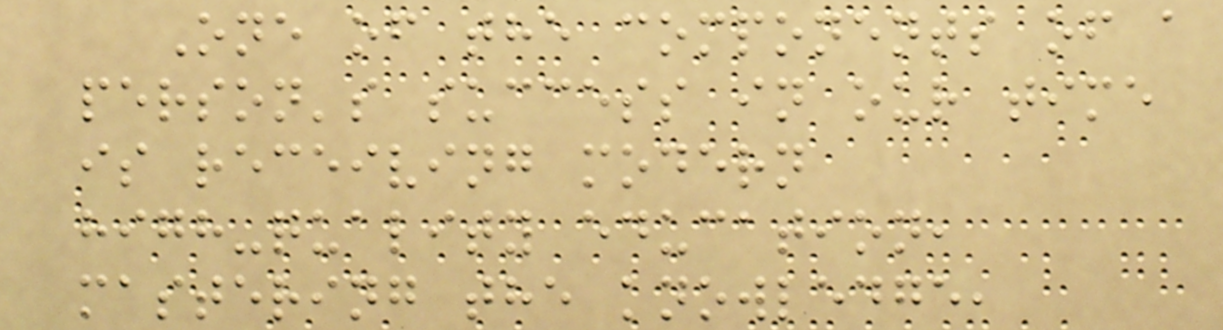One of the components of a
person's success in our time
is receiving modern
high-quality education,
mastering the knowledge,
